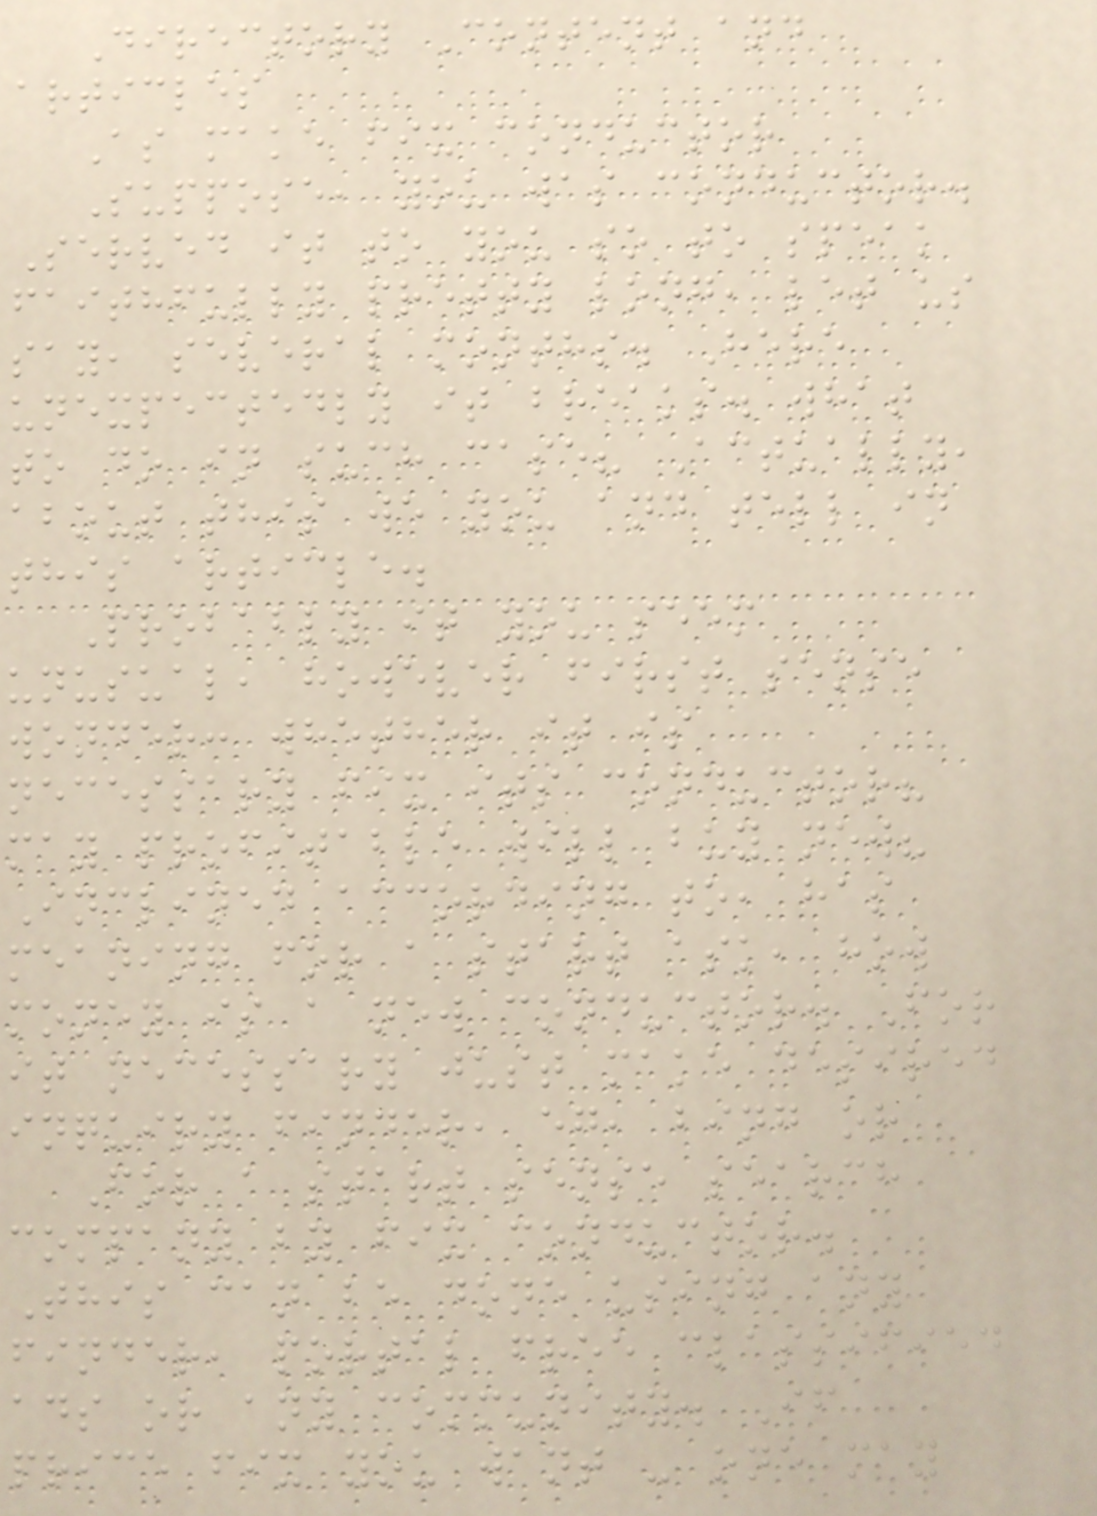Directory Content and
articles
As make fix conductor
Suppose, you was conductor.
Served it to you so to speak
faithfully pretty long, let us
say, several months. Here
unexpectedly it breaks. what
to do in such case? Actually,
about this we you and tell in
this article.
Probably it you seem
unusual, however first sense
wonder: whether it is
necessary fix its conductor?
may profitable will buy new?
Inclined according to, has
meaning for a start ask, how
money is a new conductor. For
it necessary just make desired
inquiry finder, eg, bing or
For a start sense search
company by fix conductor.
This can be done using any
finder, portal free classified
ads or any community. If
price fix you want - one may
